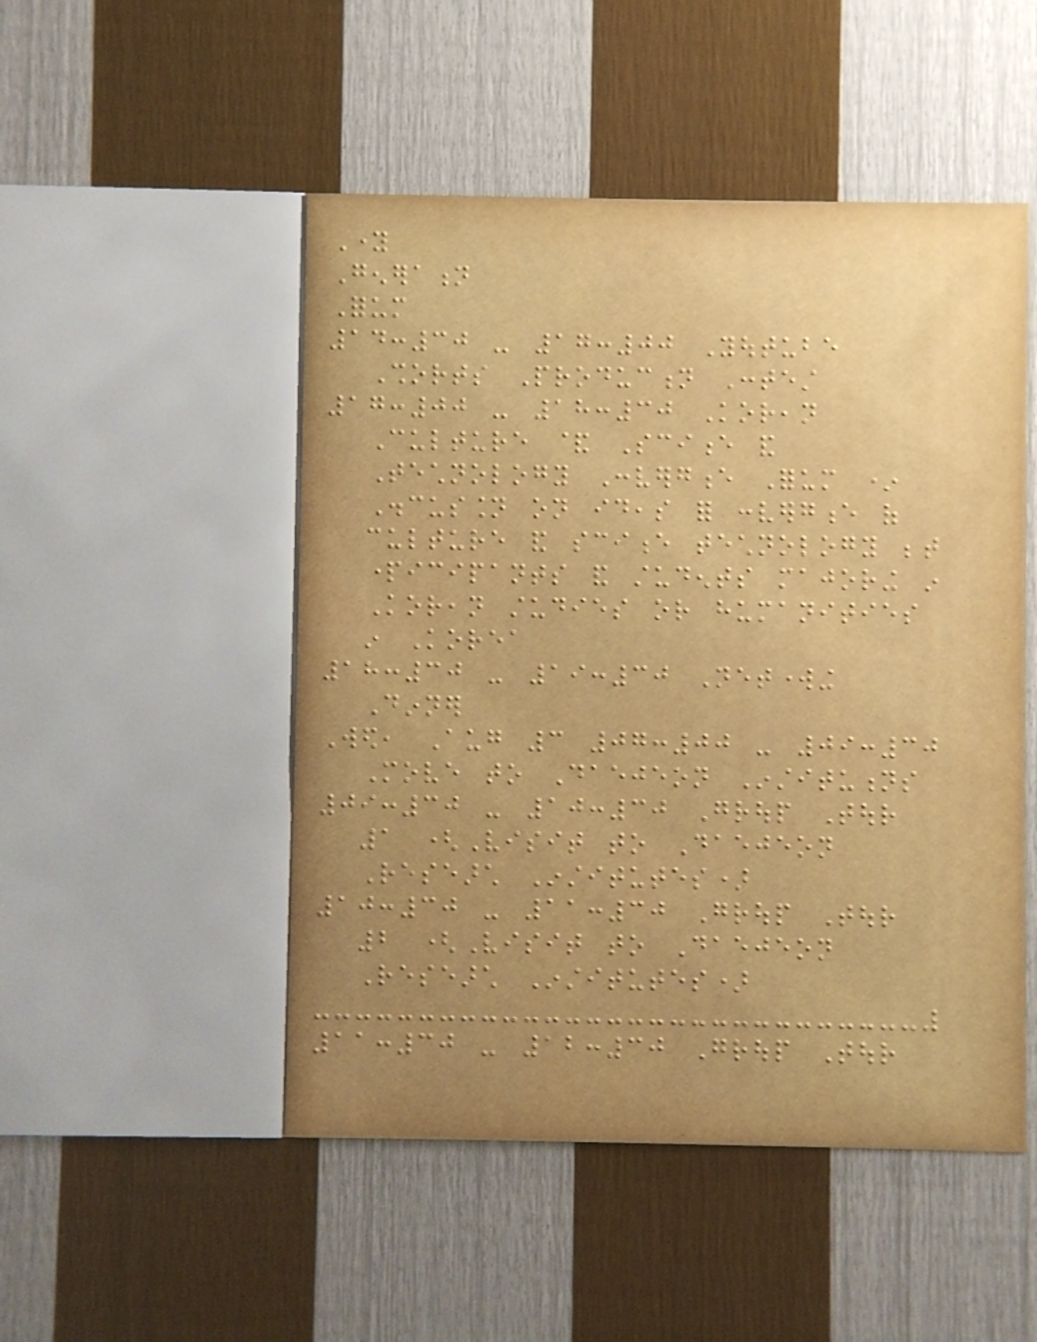Young
Generation
Forum
14:30 - 17:00 Youtube
Shorts Production Contest
17:00 - 18:30 Korean
Culture & Science and
Technology Convergence Forum *
Discussion on ideas for convergence of
culture and science technology between
participants and students majoring in
Korean studies or humanities
in Korea
18:30 - 19:30 Networking
Dinner
Wed, Aug 3 07:00 - 09:30
Move to Daejeon Institutions
09:30 - 10:30 Group Tour
1 (Visit to Daejeon
Research Institutes)
10:30 - 11:30 Group Tour
2 (Visit to Daejeon
Research Institutes)
11:30 - 12:30 Group Tour
